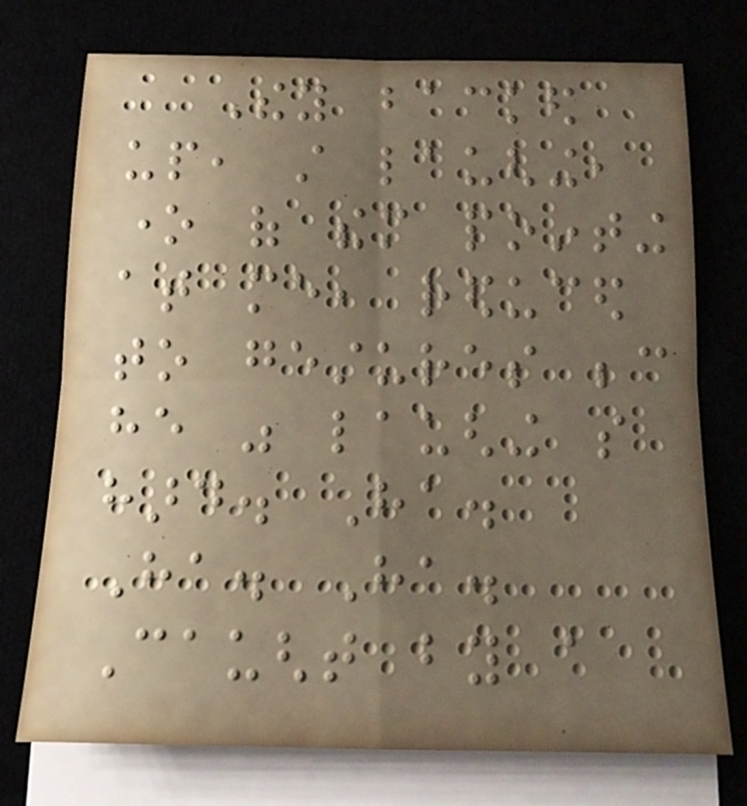They backed
up, still laughing,
one of them pointing
at me, reduced
to gestures because
he was laughing so
hard. Ha.
Ha. Ha.
Caught by a
